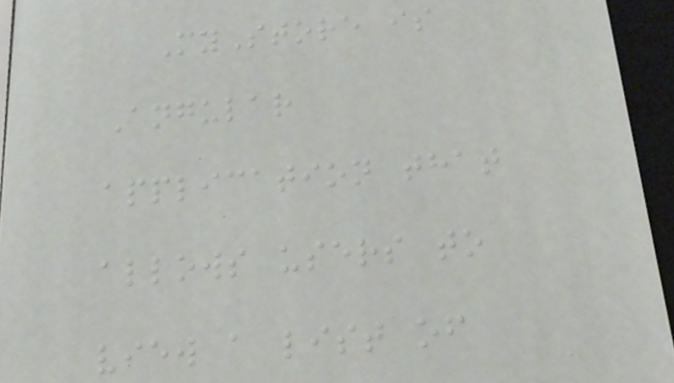MyStore is
Angular
application that
allows users to
view a list of
